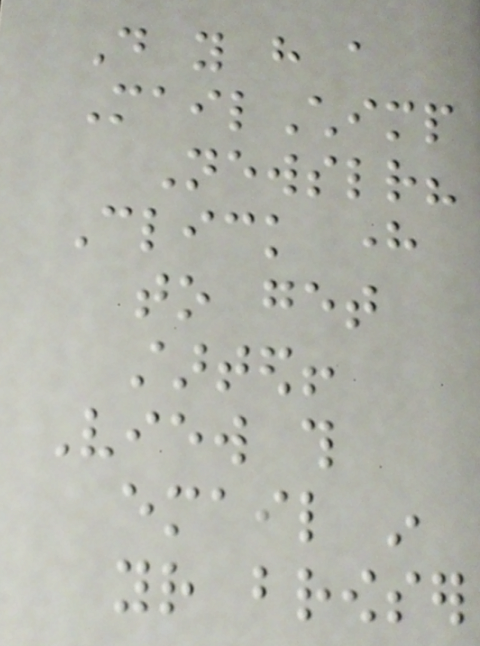Do you have a
MailChimp
Newsletter?
Click here
to get
started!
View this
email in
your browser
